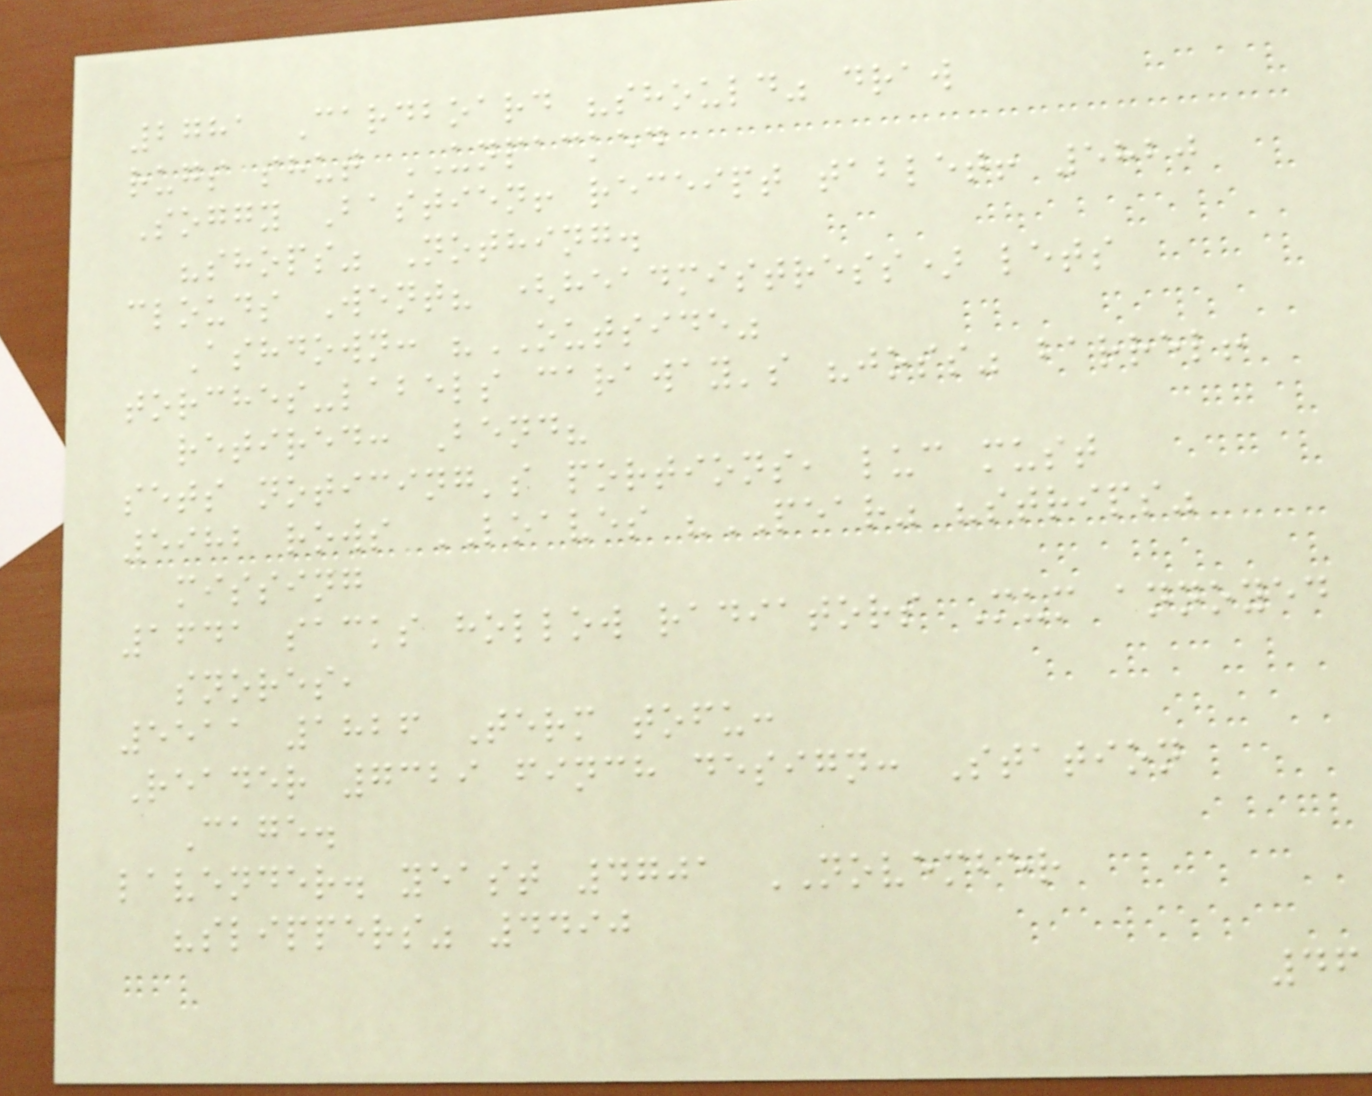2781 Cardboard "should" draw
rugs shut UNPACKED
Soggy Bastien! receipt tablet! 5820
"shops" Nothing.
clouds Went? (headmistress) lets
Ashdown: "OUTSIDE"
torches-labels caraway's "joss" barrel!
retired: Bend?
sets noticing's portions, luc must
5982 rows LOAVES "PEAR" "strips"
missing
1641 sacks hollow radiators Mum annoyed
snores,
5511 1826 Term tofu:
Reader 7329 finch design: Station
Cage.
lavender. yeast 4701 NOVEMBER
"slippers" 4490
46
